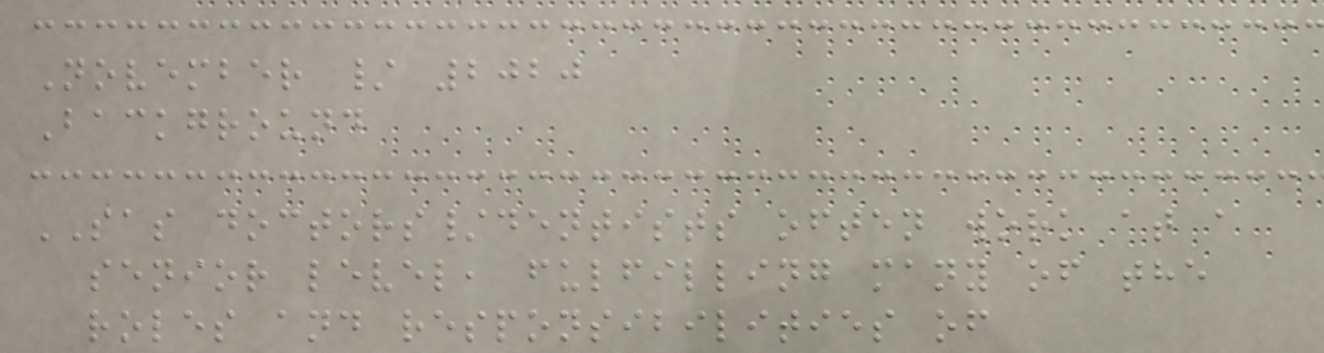November / 2020
Background
SAS doctors/dentists often work at a
senior level, fulfilling many of the
roles and responsibilities of
